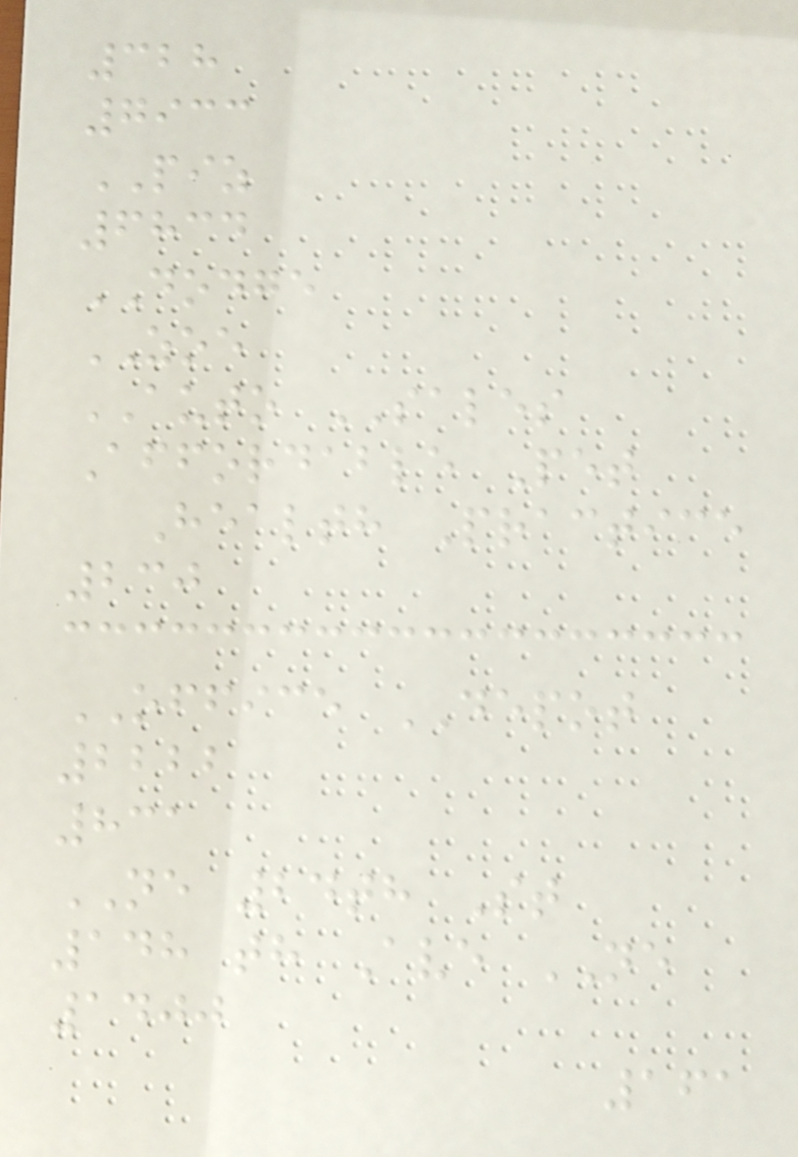328
7933
PIZ
6834
DODGE
ZOE
AUTO SALES
Affordable Pet
Health Practice
230
OFFICE DEPOT
2222
831
NE 24th St
148 th Ave NE
1400
161
